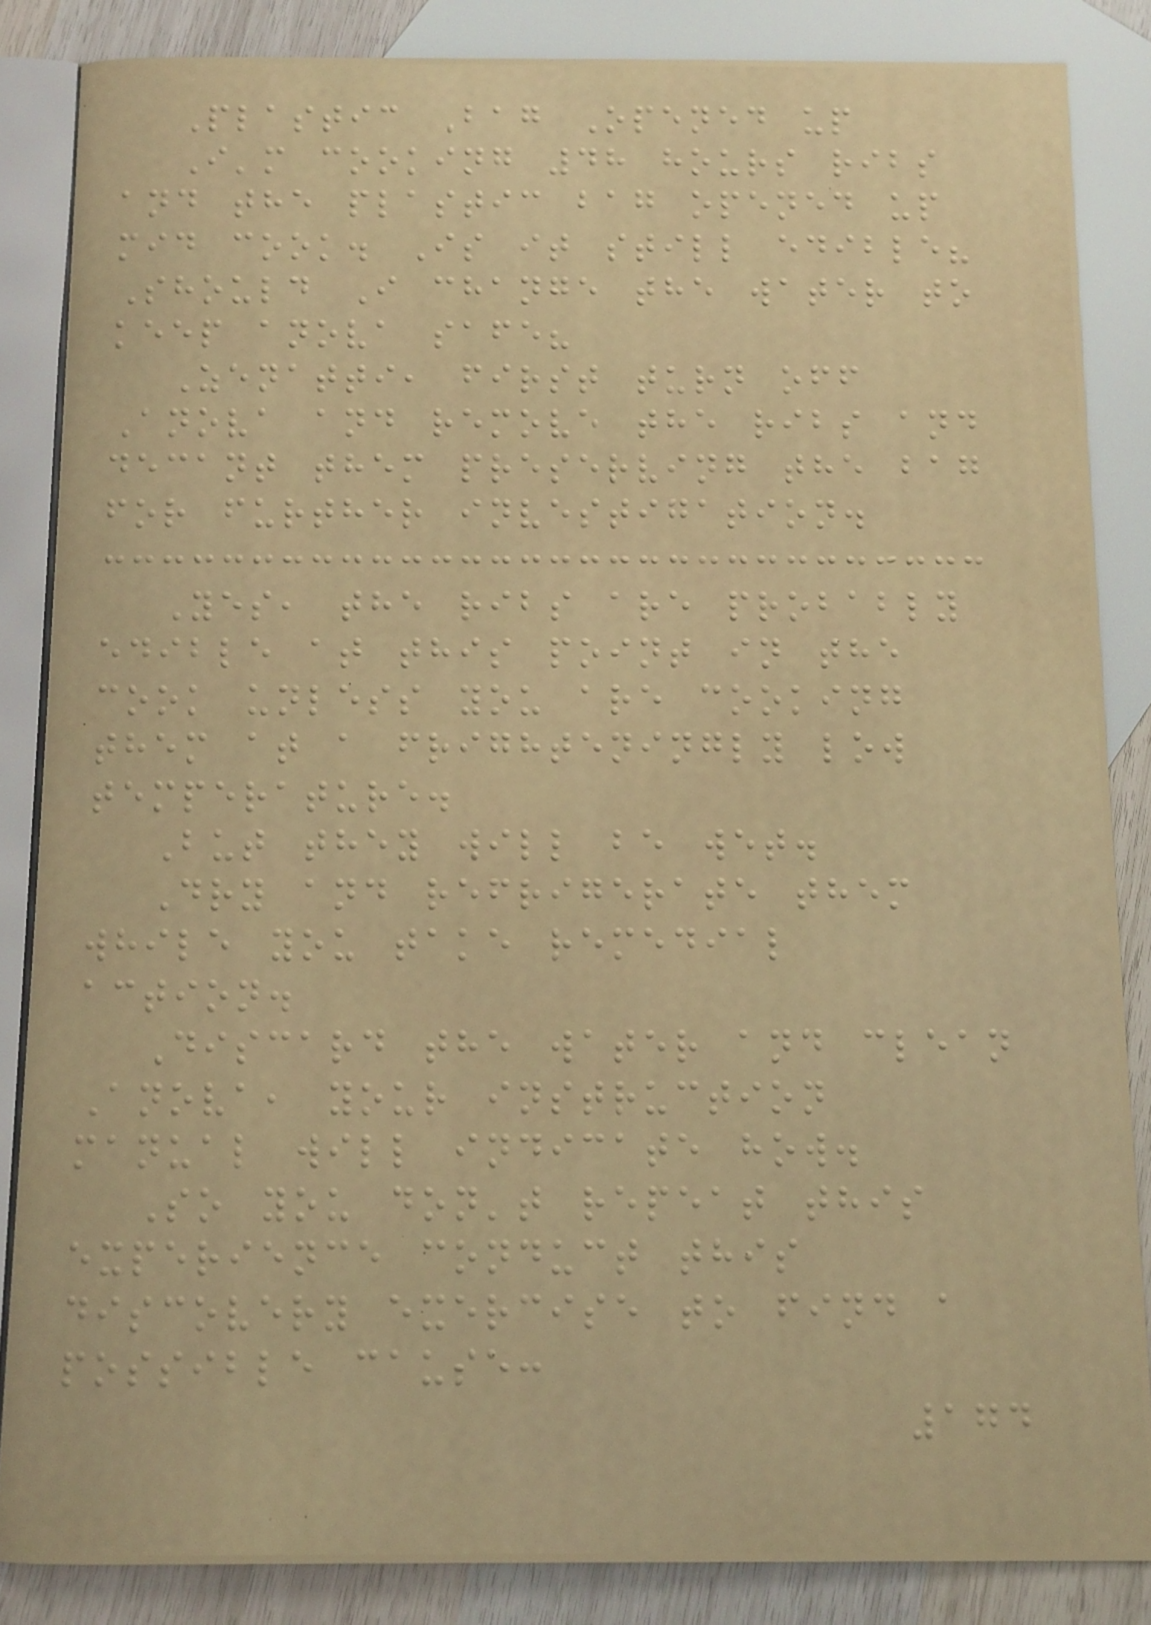Plastic Bag Opened up
I'm cooking 48 hours ribs
and the plastic bag opened up
mid cook. Is it still edible?
Should I change the water to
keep anova safe?
Zenatti, first turn off
Anova and remove the ribs and
decant them preserving the bag
for further investigation.
Yes, the ribs are probably
edible at this point in the
cook unless you are cooking
them at a frighteningly low
temperature.
But they will be wet.
Dry and refrigerate them
while you take remedial
action.
Discard the water and clean
Anova, your instruction
manual will indicate how.
So you don't repeat this
experience conduct this
discovery exercise to find a
possible cause:
174
